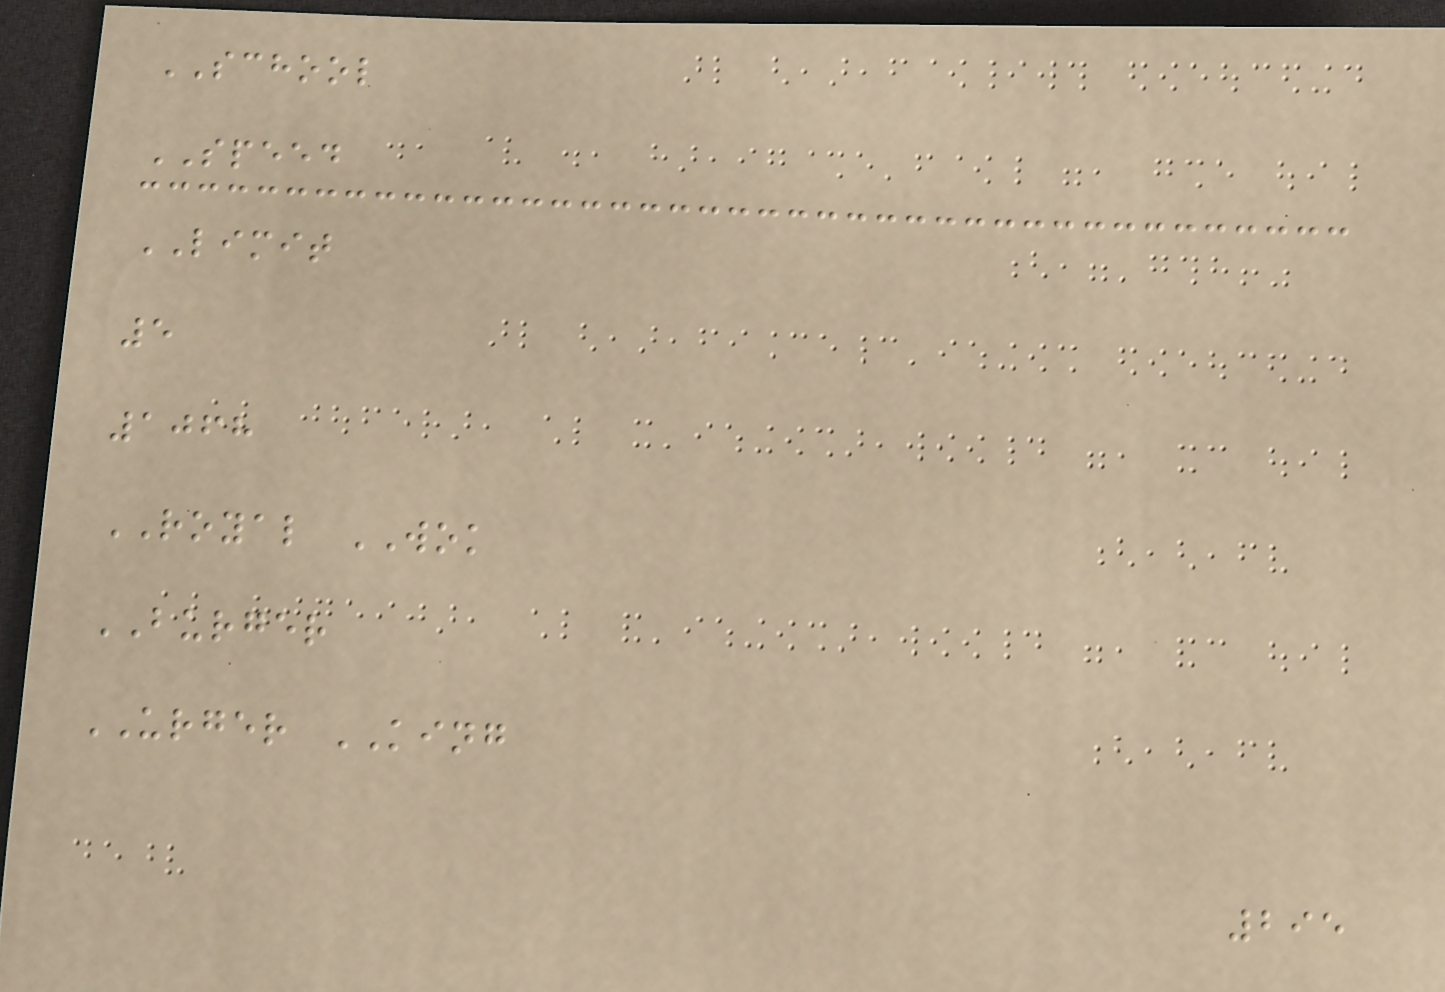SCHOOL
SPEED
LIMIT
5
1068
ROYAL WOK
BURGER
URGER KING
295
